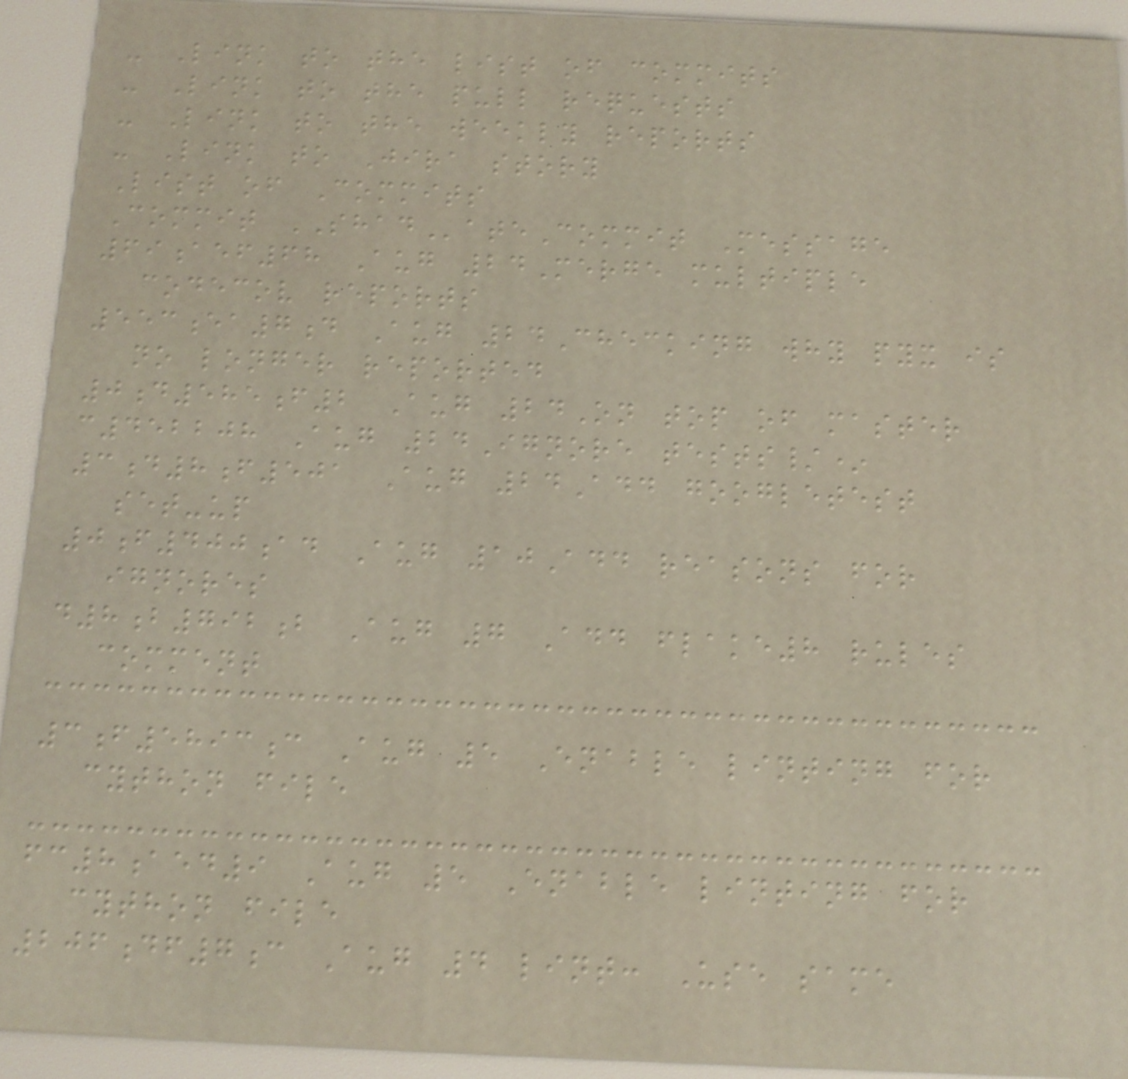- Link to the list of commits
- Link to the pull requests
- Link to the weekly reports
- Link to Jira story
List of Commits
Commit SHADateCommit Message
69aef68 Aug 24Merge multiple
codecov reports
553ea7d Aug 24Checking why pyx is
no longer reported
0d585f2 Aug 24On top of master
c452208 Aug 24Ignore tests/*
3d8f501 Aug 24Add googletest
set-up
0f400ad Aug 10Add reasons for
ignores
d8b792b Aug 7 Add flake8 rules
comment
3f5893c Aug 5 Enable linting for
cython file
fc8aed9 Aug 5 Enable linting for
cython file
206df7c Aug 4 lint: Use same
